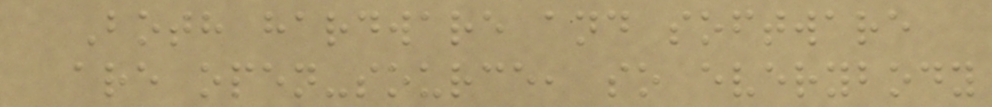Both hardware and software
are open-source, so everybody
